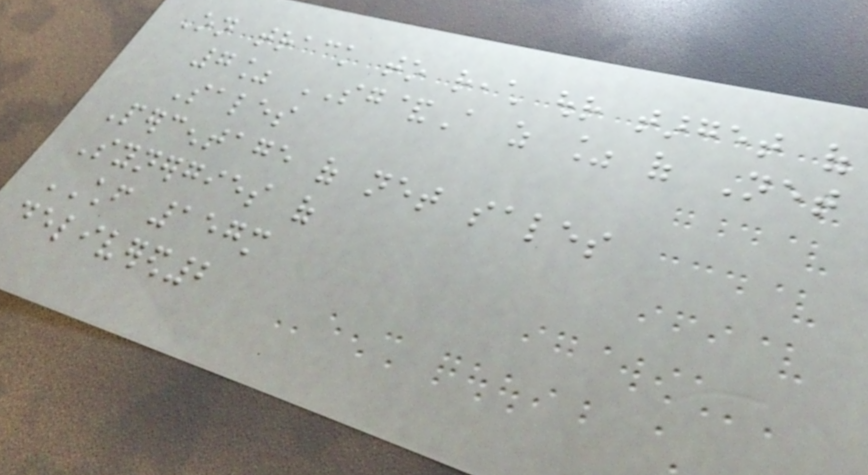On track to reach our target of
7% SG&A as % of Net
Sales
Percentage of net sales
Synergies of
CHF 157m
delivered2
